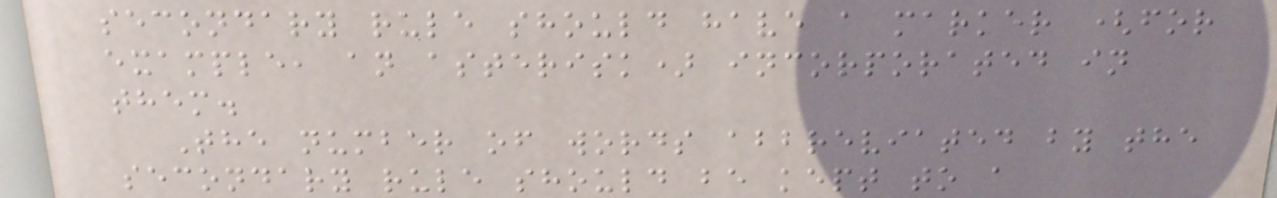secondary rule should have a marker (for
example, an asterisk) incorporated in
them.
The number of words abbreviated by the
secondary rule should be kept to a
